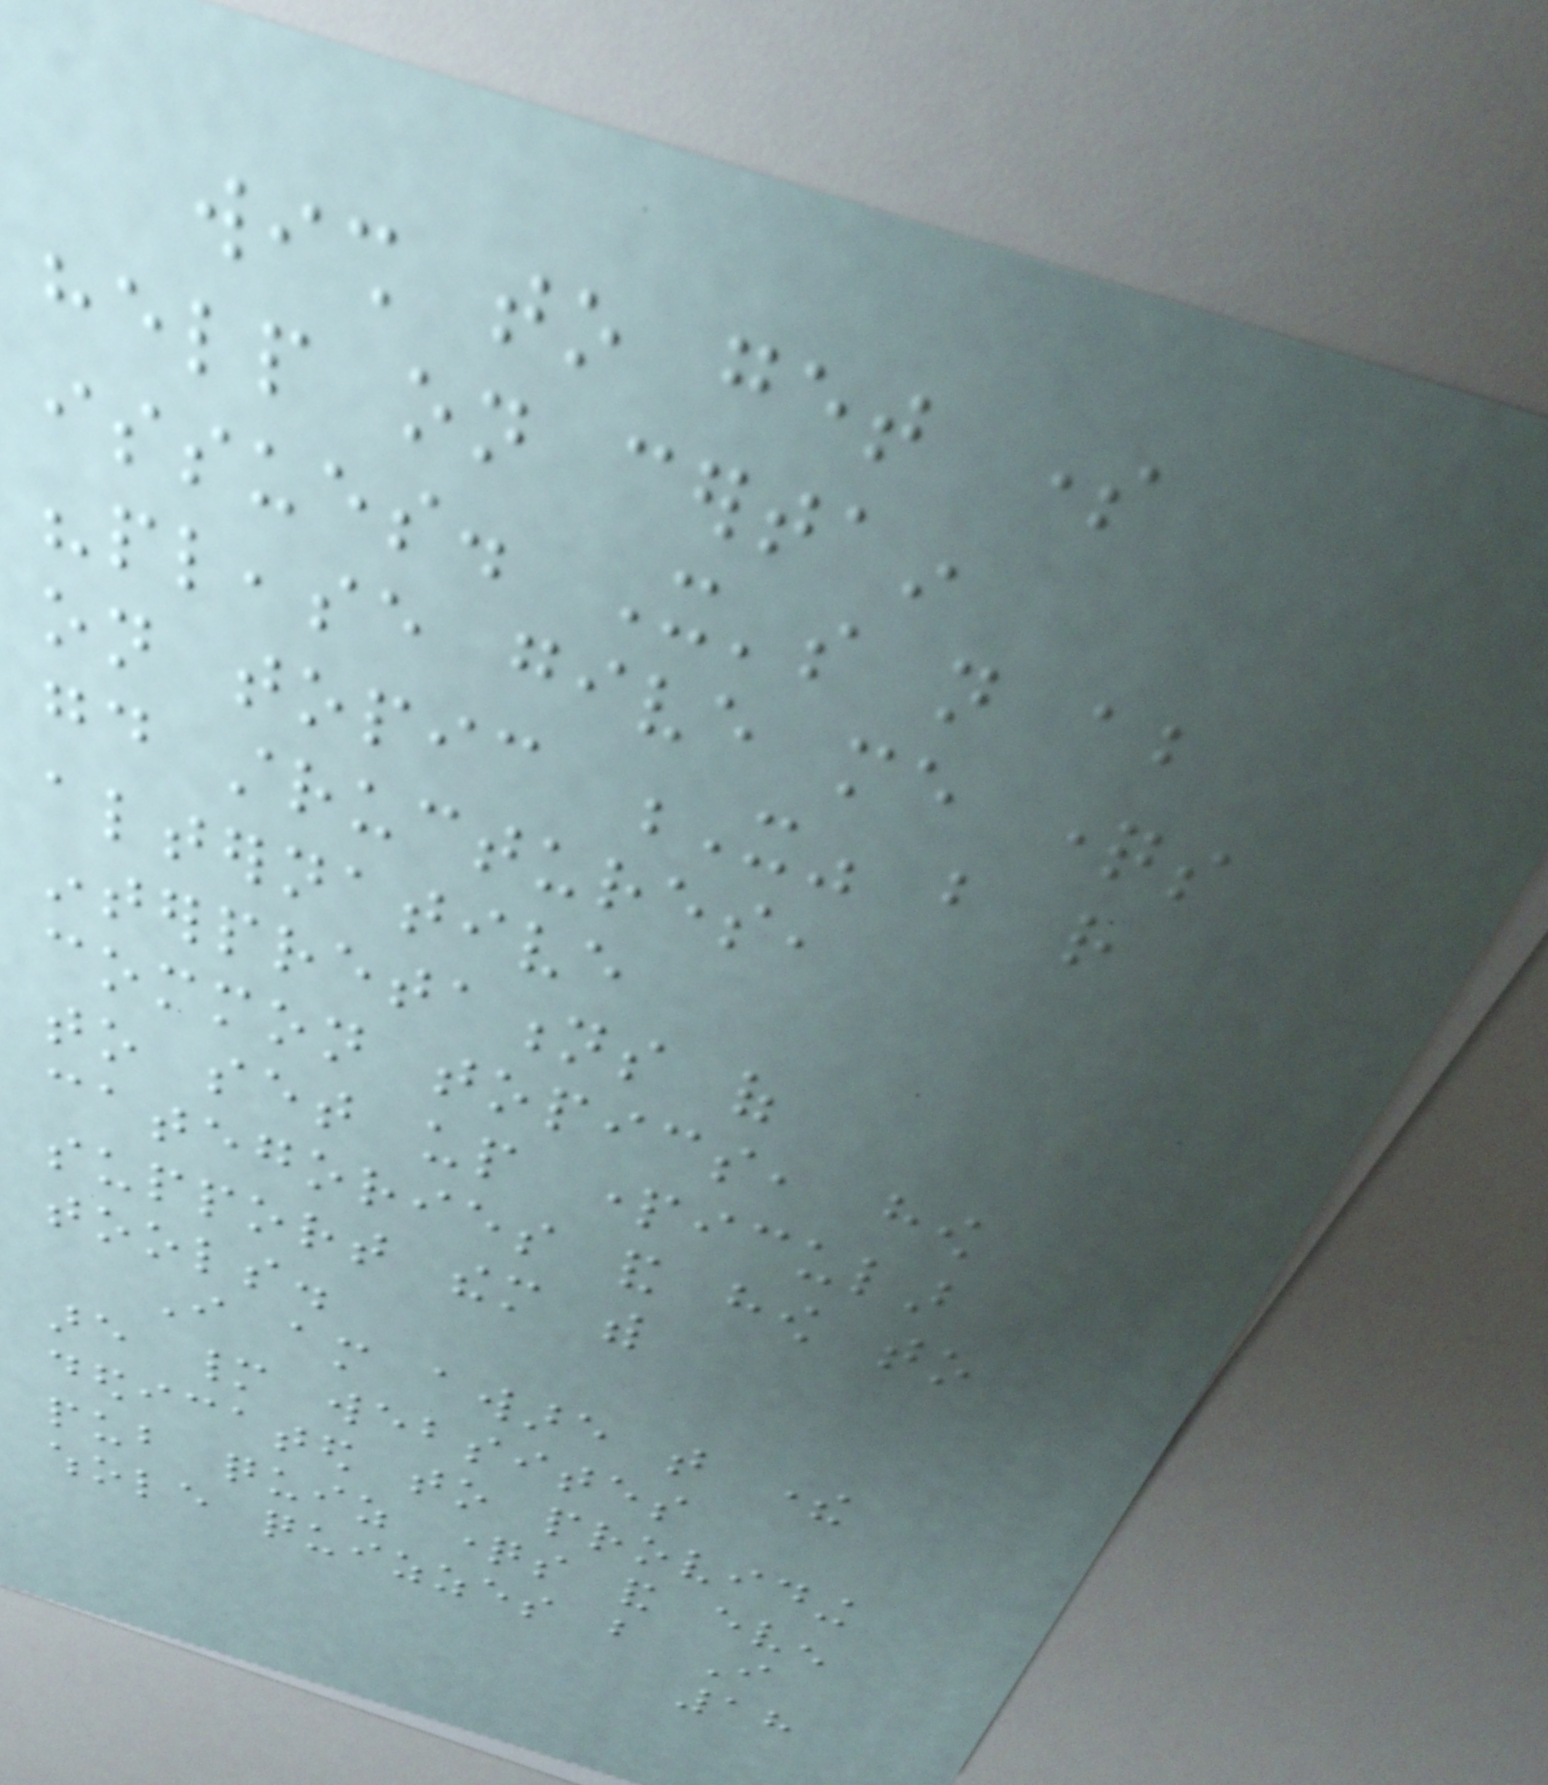wish to get some
help on certain
issues. It's not about
"please give me questions
on topic X" but rather
good structures,
alternative
interpretations of
common topics, how
to set up particular
categories and how to
support them with
tools.
I am aware that there
are many websites
dedicated to providing
pub quiz questions and even
whole quizzes but I
18
